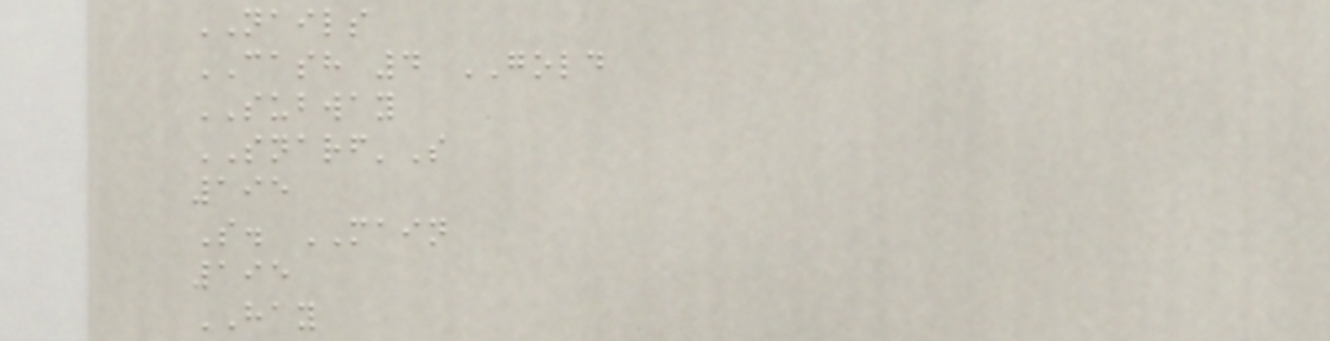NAILS
CASH 4 GOLD
SUBWAY
SNARF'S
195
S. MAIN
195
HAY
